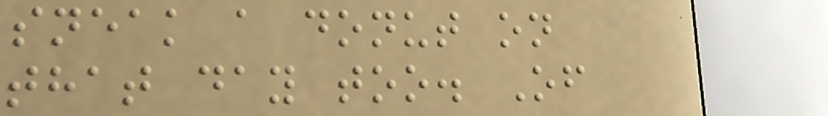sneak a donut on
that day too. Of
